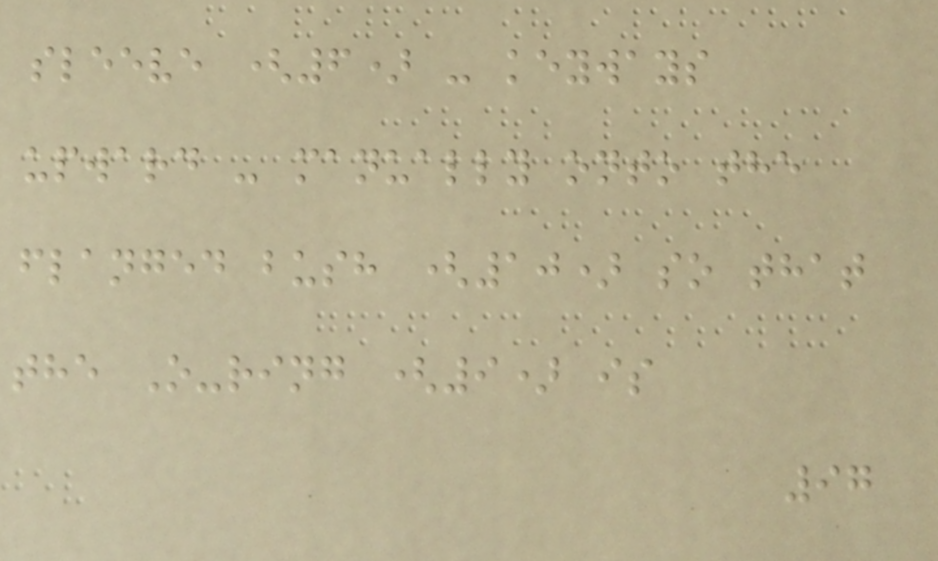sleeve (6) - keyways
upward - manually onto the
flanged bush (10) so that
the O-ring (9) is
97
